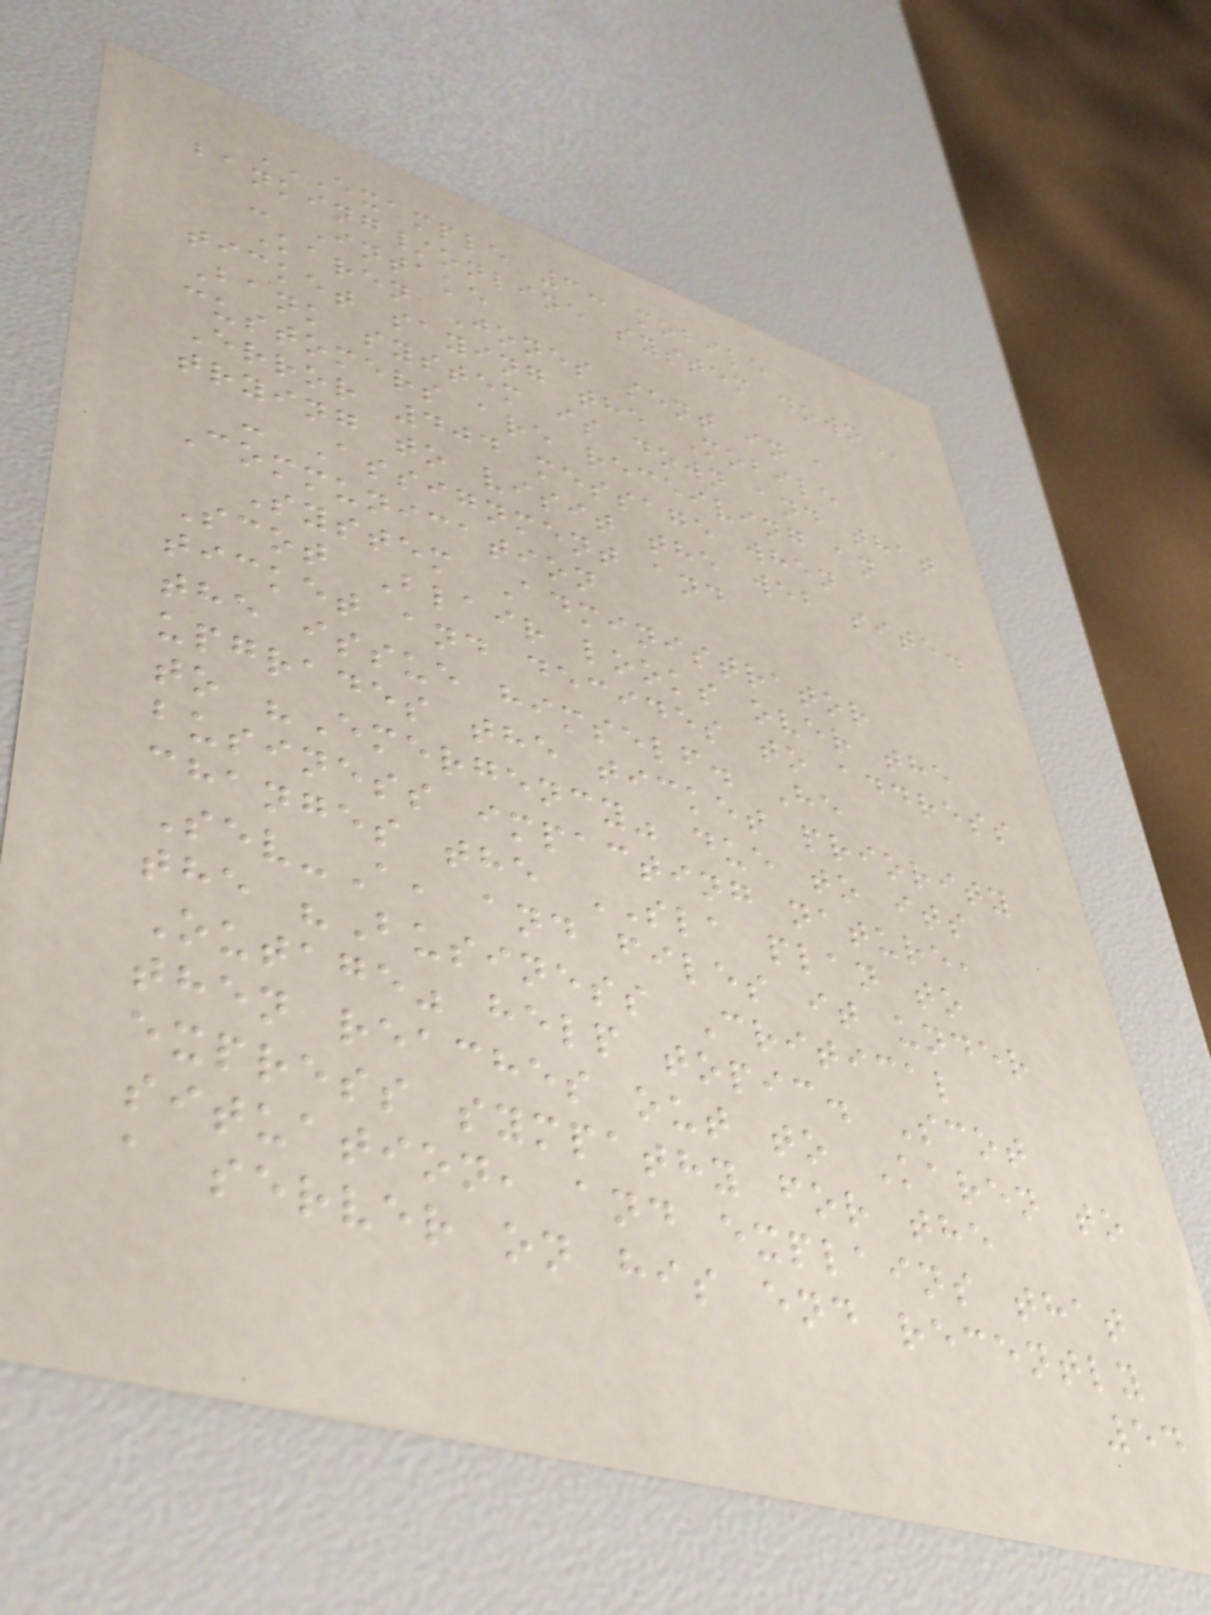EXAMPLE 3: MOBILE
BANKING/ONLINE SYSTEM DOWN
- Intake
Karen Jones sent in a
ticket saying the Mobile
Bank system is down and that
customers are receiving an
Error 404 message when
trying to visit the web site.
- Assignment and
Communication
System Administrator
Scot Blair looks over the
ticket and decides to address
the issue himself. He
upgrades the ticket priority
to "Emergency" due to its
business impacting nature,
changes the SLA plan to
Sev-A, and files it under
the "Business Critical
Outage" help topic. Scot
then reaches out to Karen to
express sympathy for the
situation, and explains that
a server on his end recently
54
